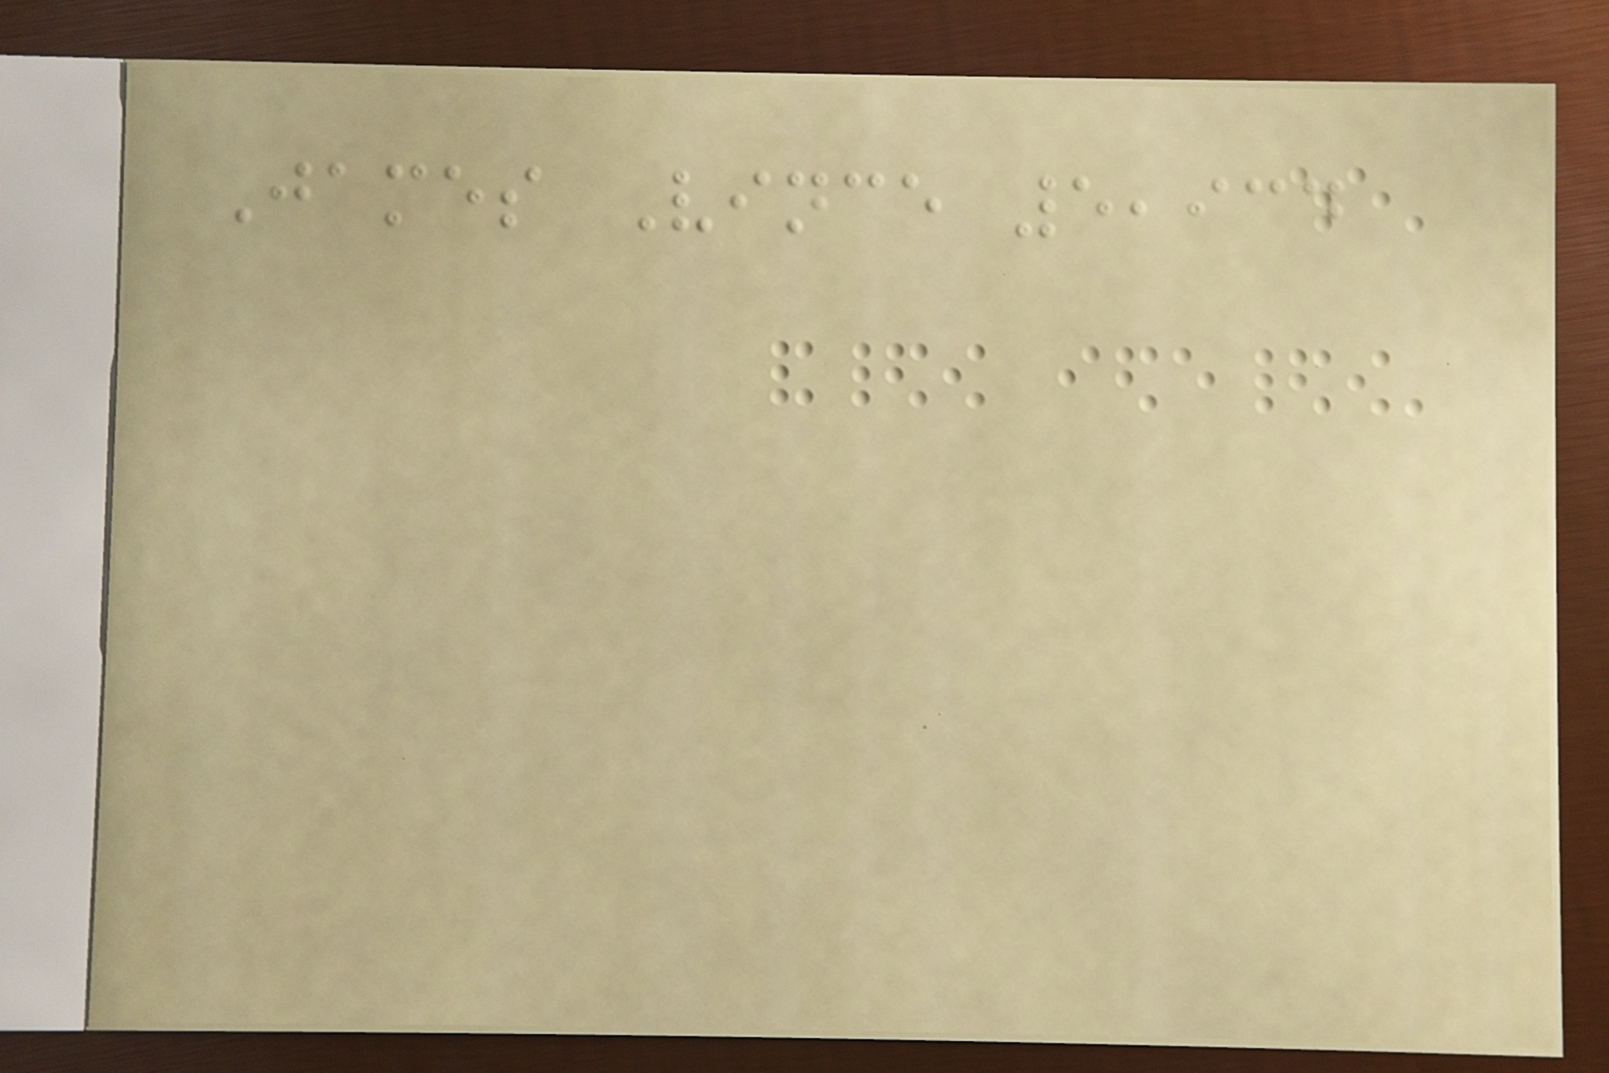James Vince 5,934
